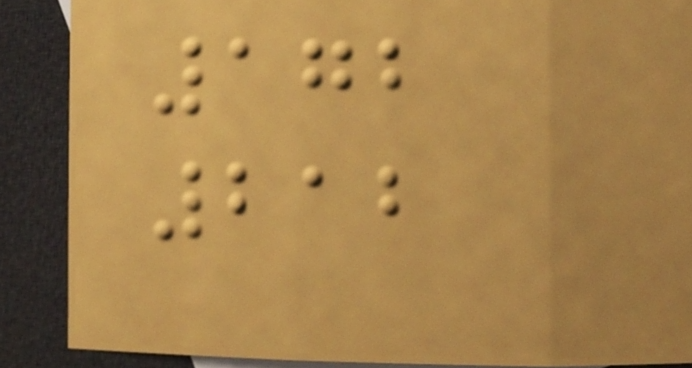172
212
